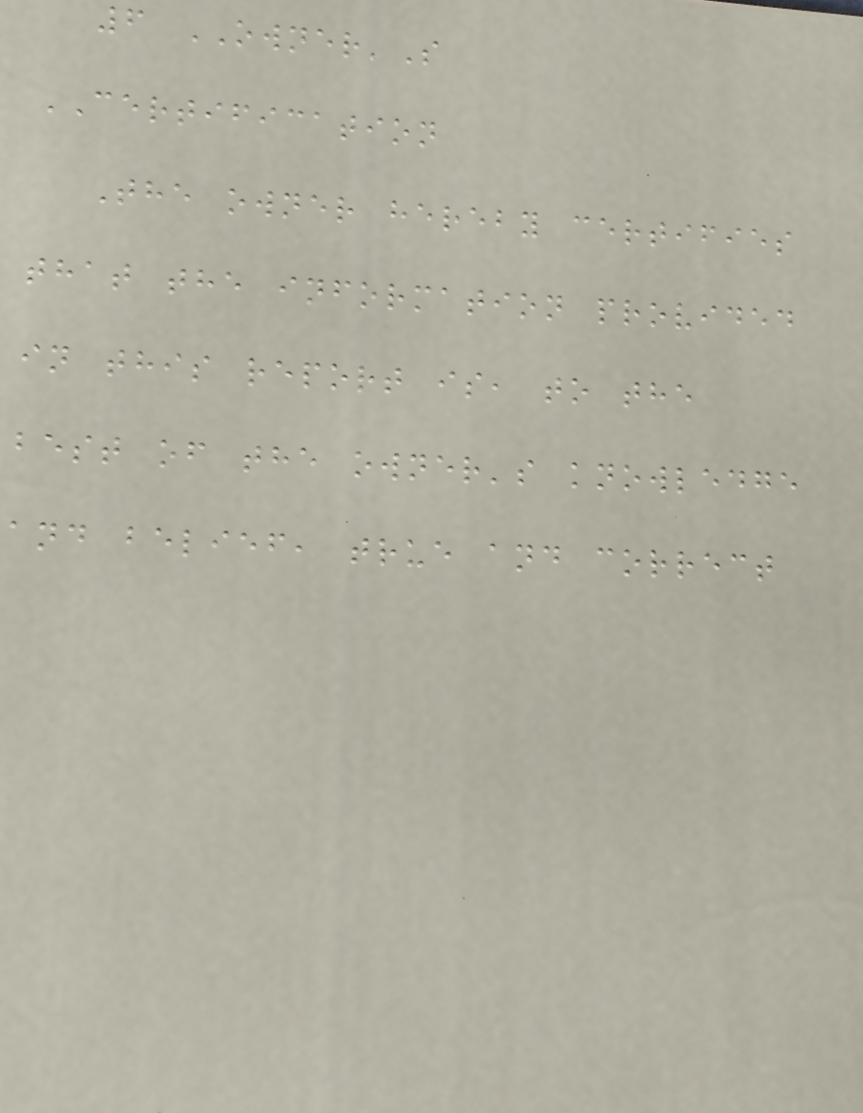6 OWNER'S
CERTIFICATION
The owner hereby certifies
that the information provided
in this report is, to the
best of the owner's knowledge
and belief, true and correct
